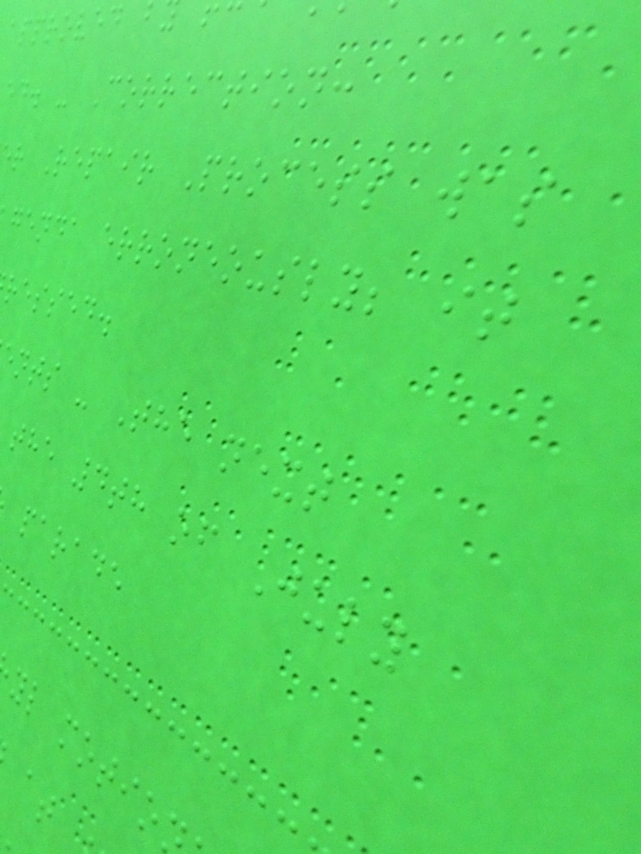approved
ed. - Correction:
r Repair Process was
genda erroneously; it
ressed.
nts - The next
the 4th of July
parade
yl motio
